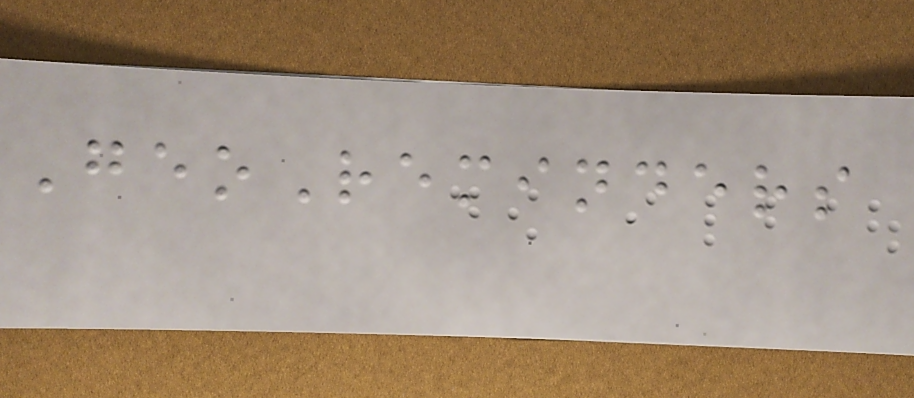GeoReminders
